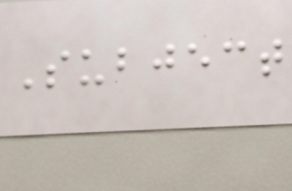Subject
